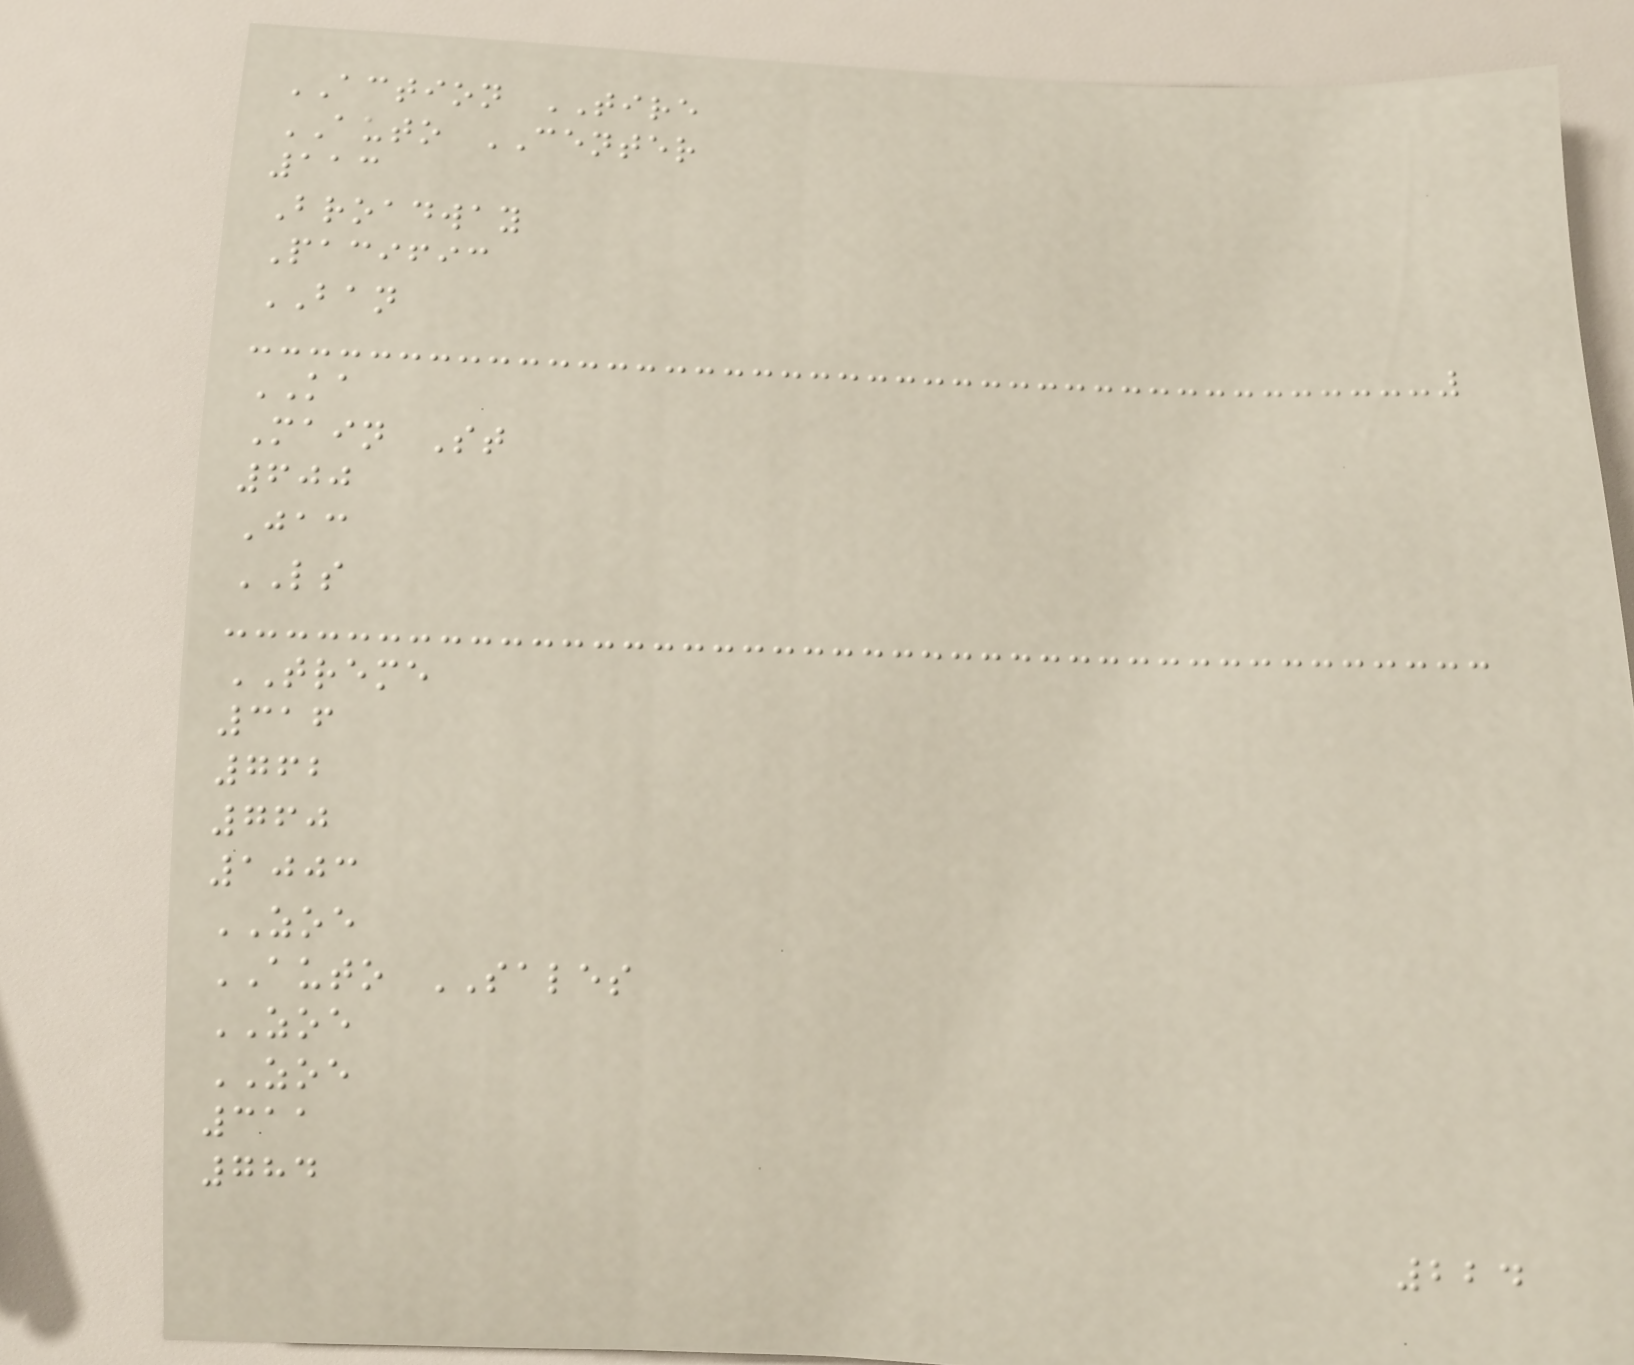ACTION TIRE
AUTO CENTER
113
Broadway
Pacific
BAN
KA
Main St
600
Jac
LS
TREME
316
762
760
1003
ZOE
AUTO SALES
ZOE
ZOE
311
784
224
